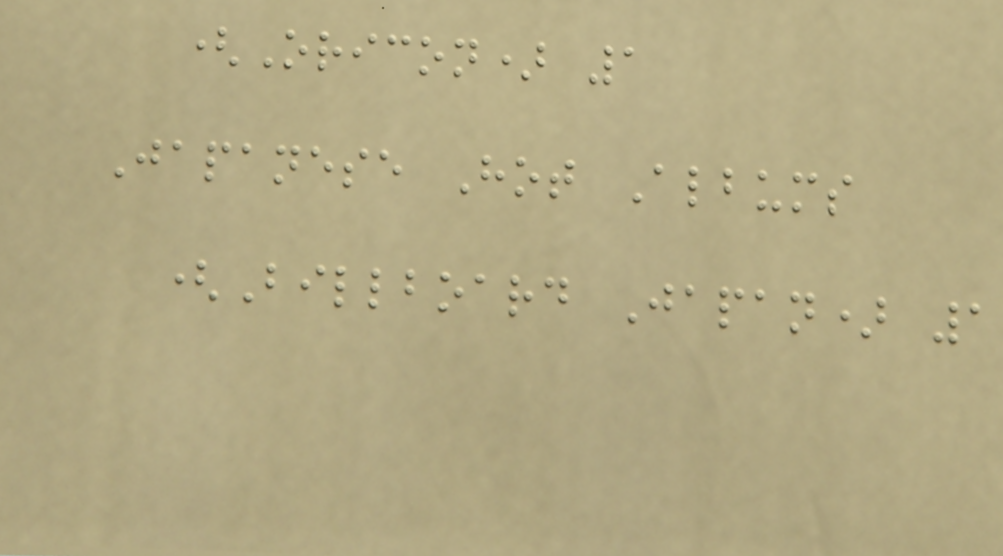(Oricon) 1
Japanese Hot Albums
(Billboard Japan) 1
